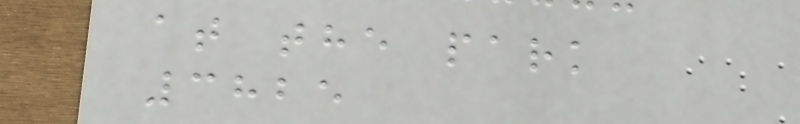at the park
3825
